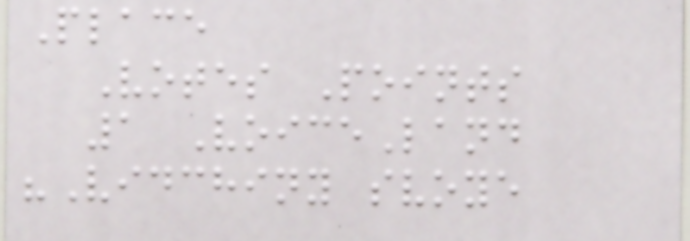Place
Votes Points
1 VoiceLand
"Vidchiny svoye
